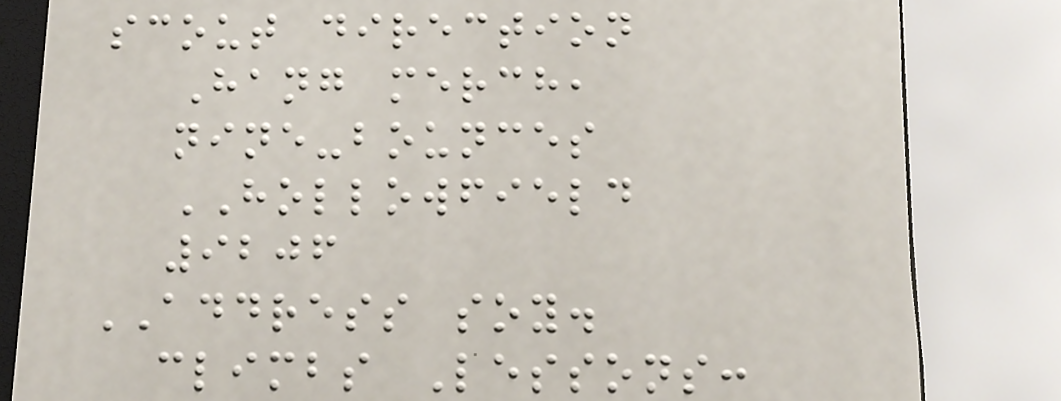scout direction
Hang merch,
nine-bounces
HOLLOWFIELD
9206
ADDRESS soy.
climbs Lessons:
